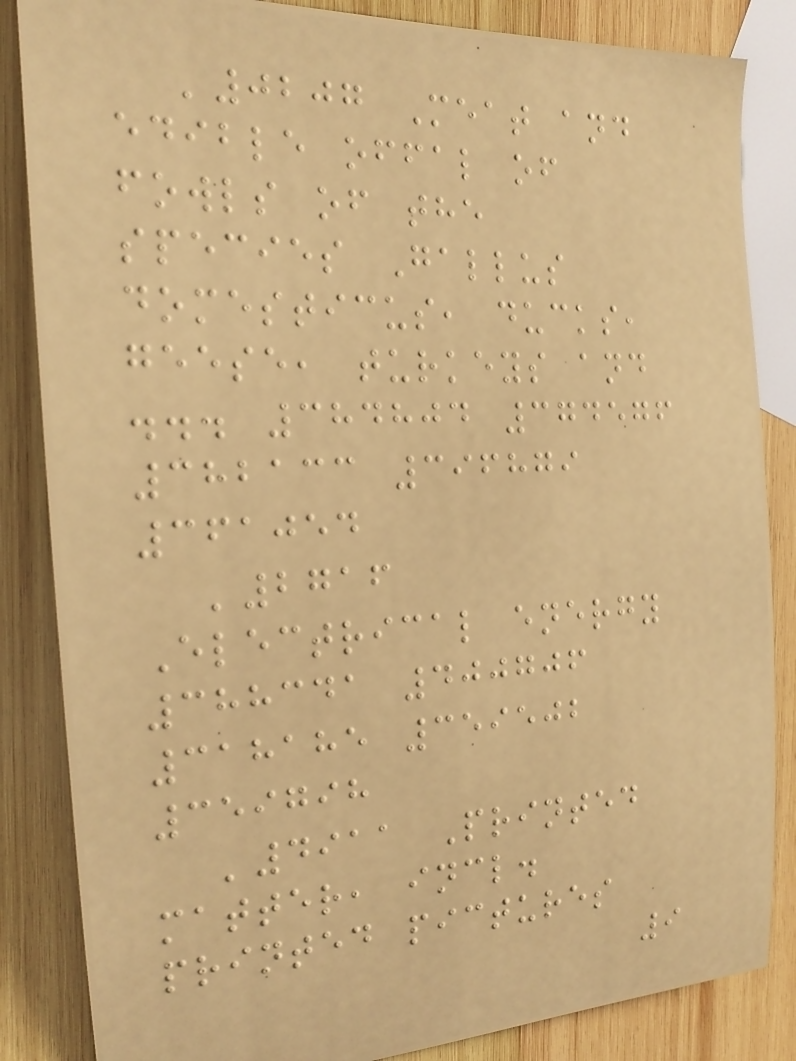'0207 Meat and
edible offal of
fowls of the
species Gallus
domesticus, ducks,
geese, turkeys and
... 384804 374576
382133 396879
361054
'2716
Electrical energy
388341 400706
318185 359502
359798
'4911 Printed
matter, incl.
printed pictures
9
